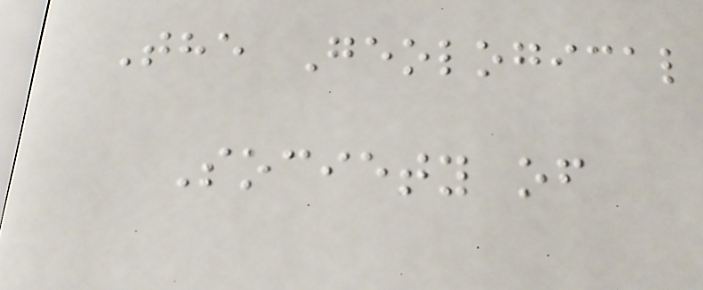The Geological
Society of
